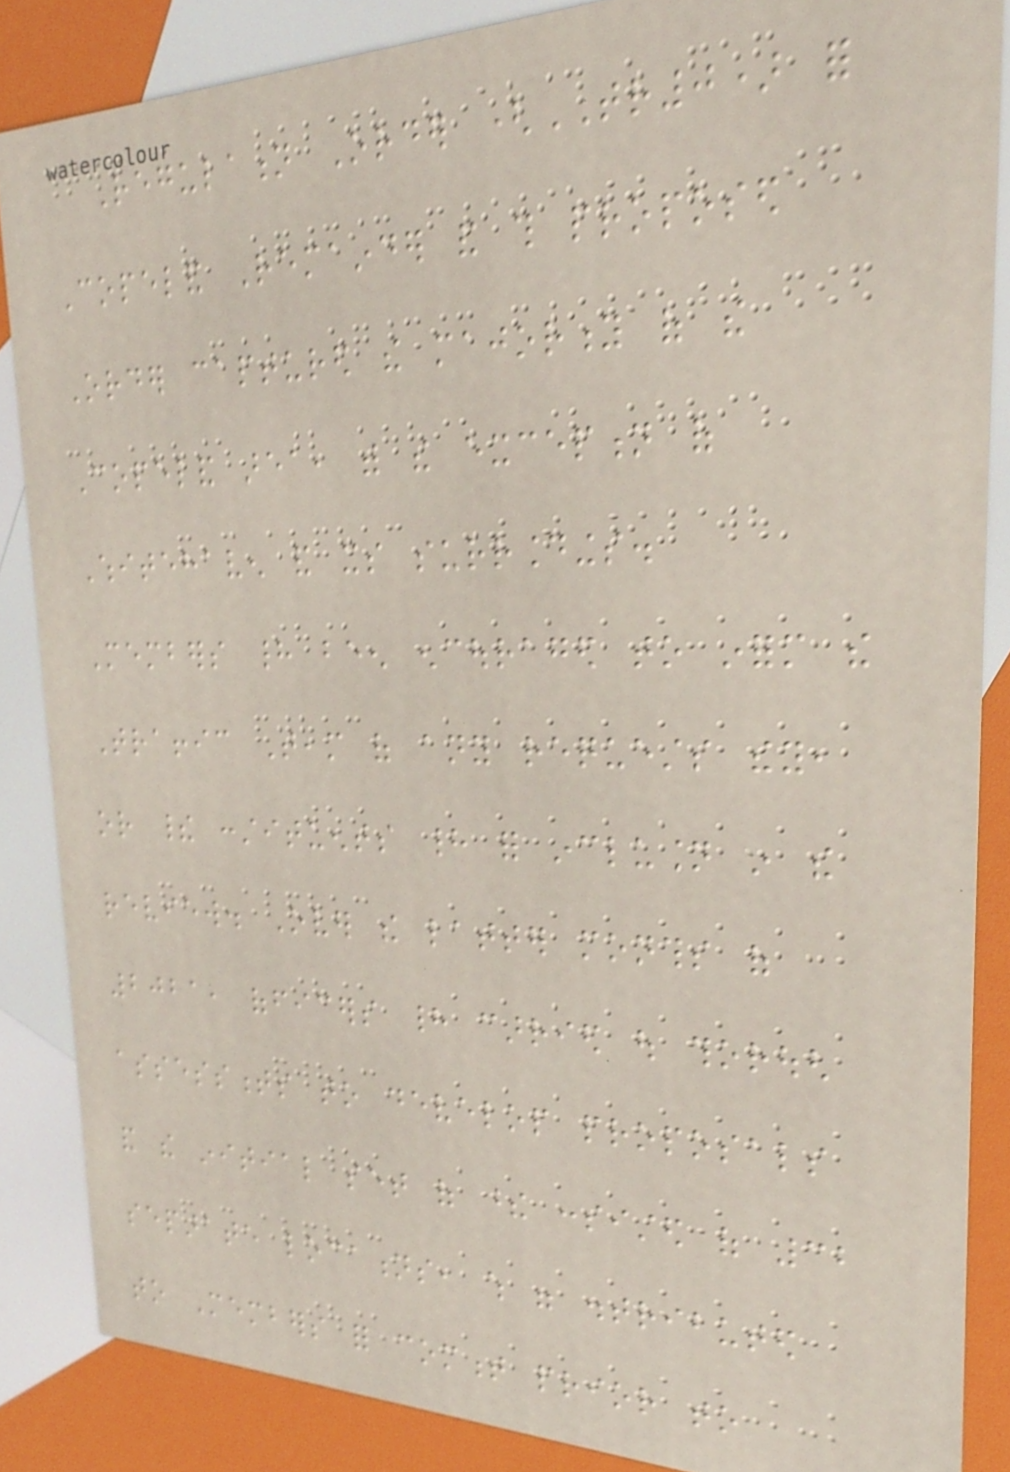Regulation Order (TR0) for
Copeland Remainder and this proposed
Order captured the majority of the
Copeland area, with the exception of
Whitehaven and its surroundings.
Members had been encouraged to inform the
Traffic Team of any requests they,
or their constituents had for inclusion in the
review. Over the latter months of
2021, officers had carried out thorough
assessments to develop proposals
and the initial set of these consisted of 32
separate locations, which were distributed
to Members for comment prior to
